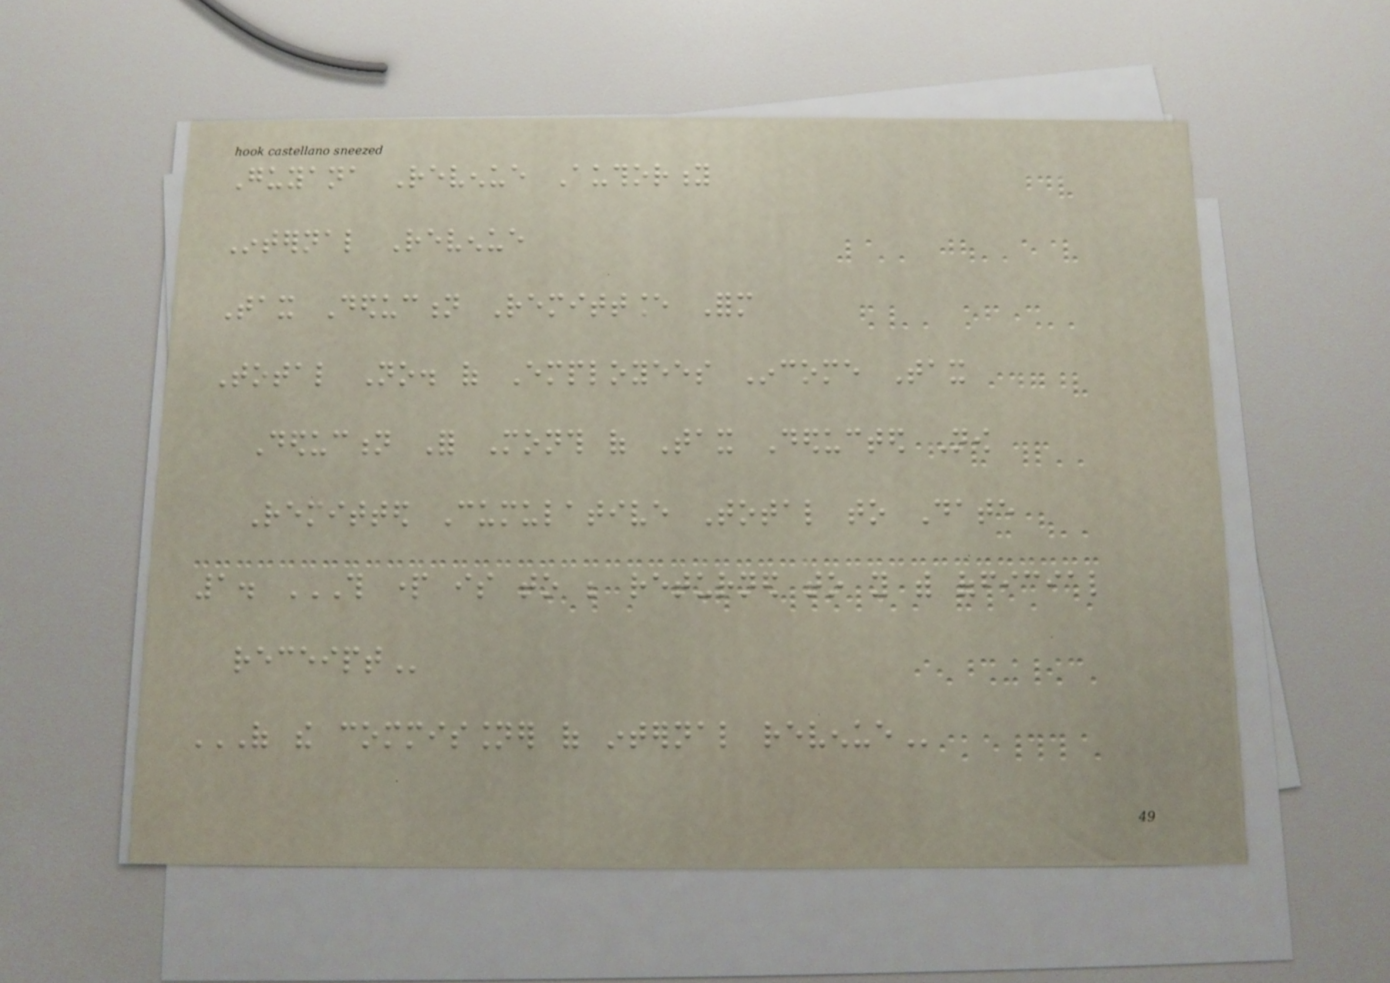Guyana Revenue Authority
Internal Revenue
Tax Deduction Remittance Form
Total No. of Employees Income Tax
Deduction For Month of Tax Deducted Now
Remitted Cumulative Total to Date
1. THIS PART IS TO BE RETURNED TO YOU WITH OFFICIAL
RECEIPT
OF THE COMMISSIONER OF INTERNAL REVENUE
